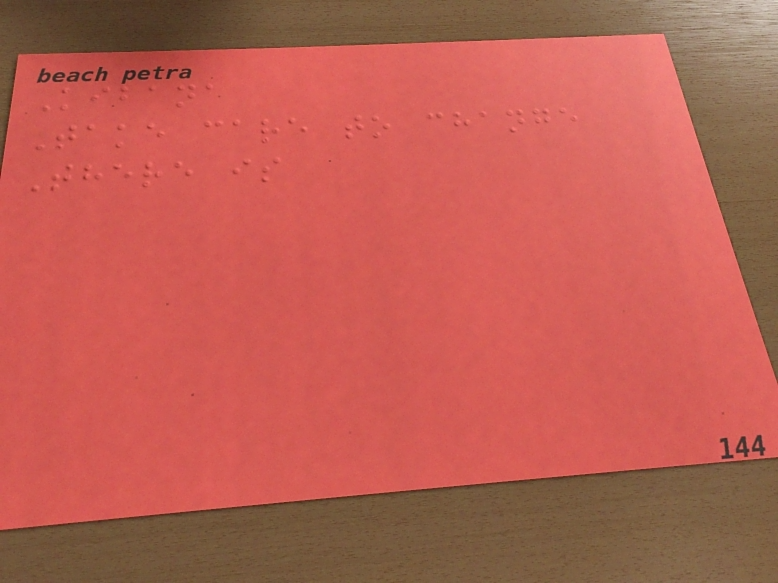Kibana
Take care to change
There is
